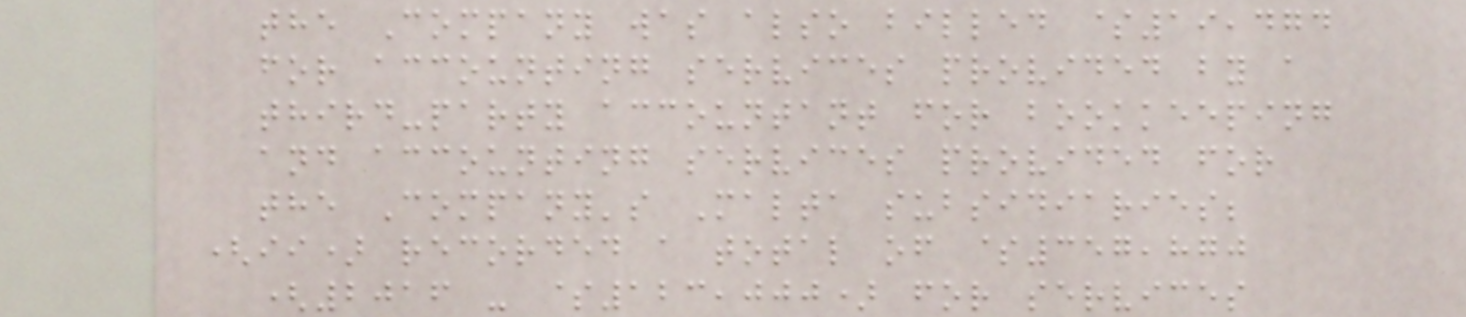the Company was also billed $19,474
for accounting services provided by a
third-party accountant for bookkeeping
and accounting services provided for
the Company's Malta subsidiaries;
(ii) recorded a total of $357,870
(2016 - $123,000) for services
